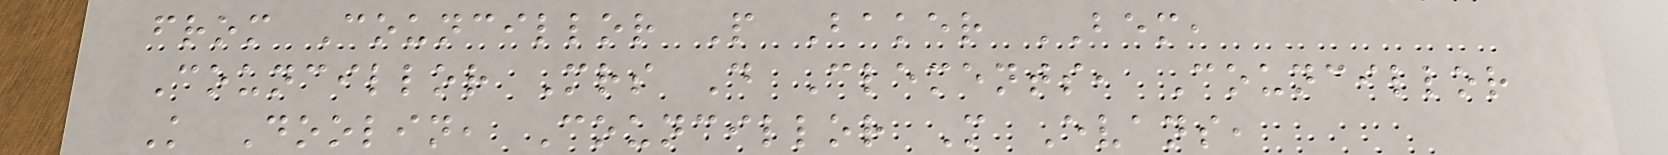from Councillor P Baker BEM,
Councillor Mrs D Clements, Councillor
K Doolin, Councillor M Evans,
